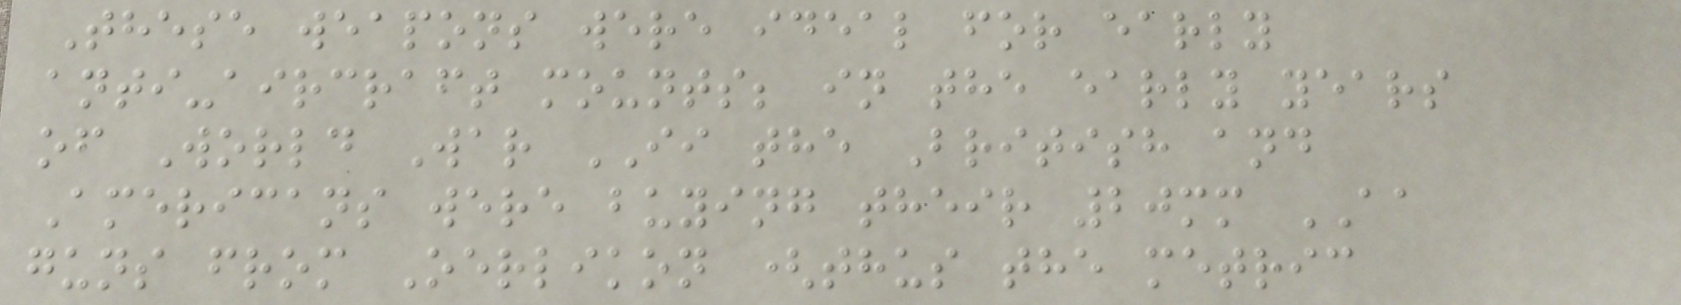These weapons were ideal for early
anti-aircraft mounts; in the early years
of World War II the British and
Americans were buying their 20mm AA
guns from Oerlikon (thus the metric
